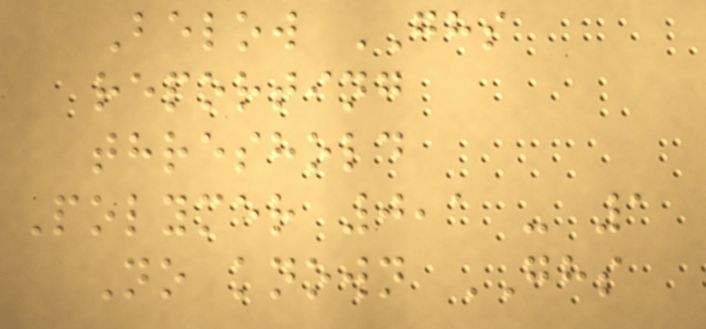Below GHS
reporting
threshold
Polymer 0,1 - 1
No known GHS
